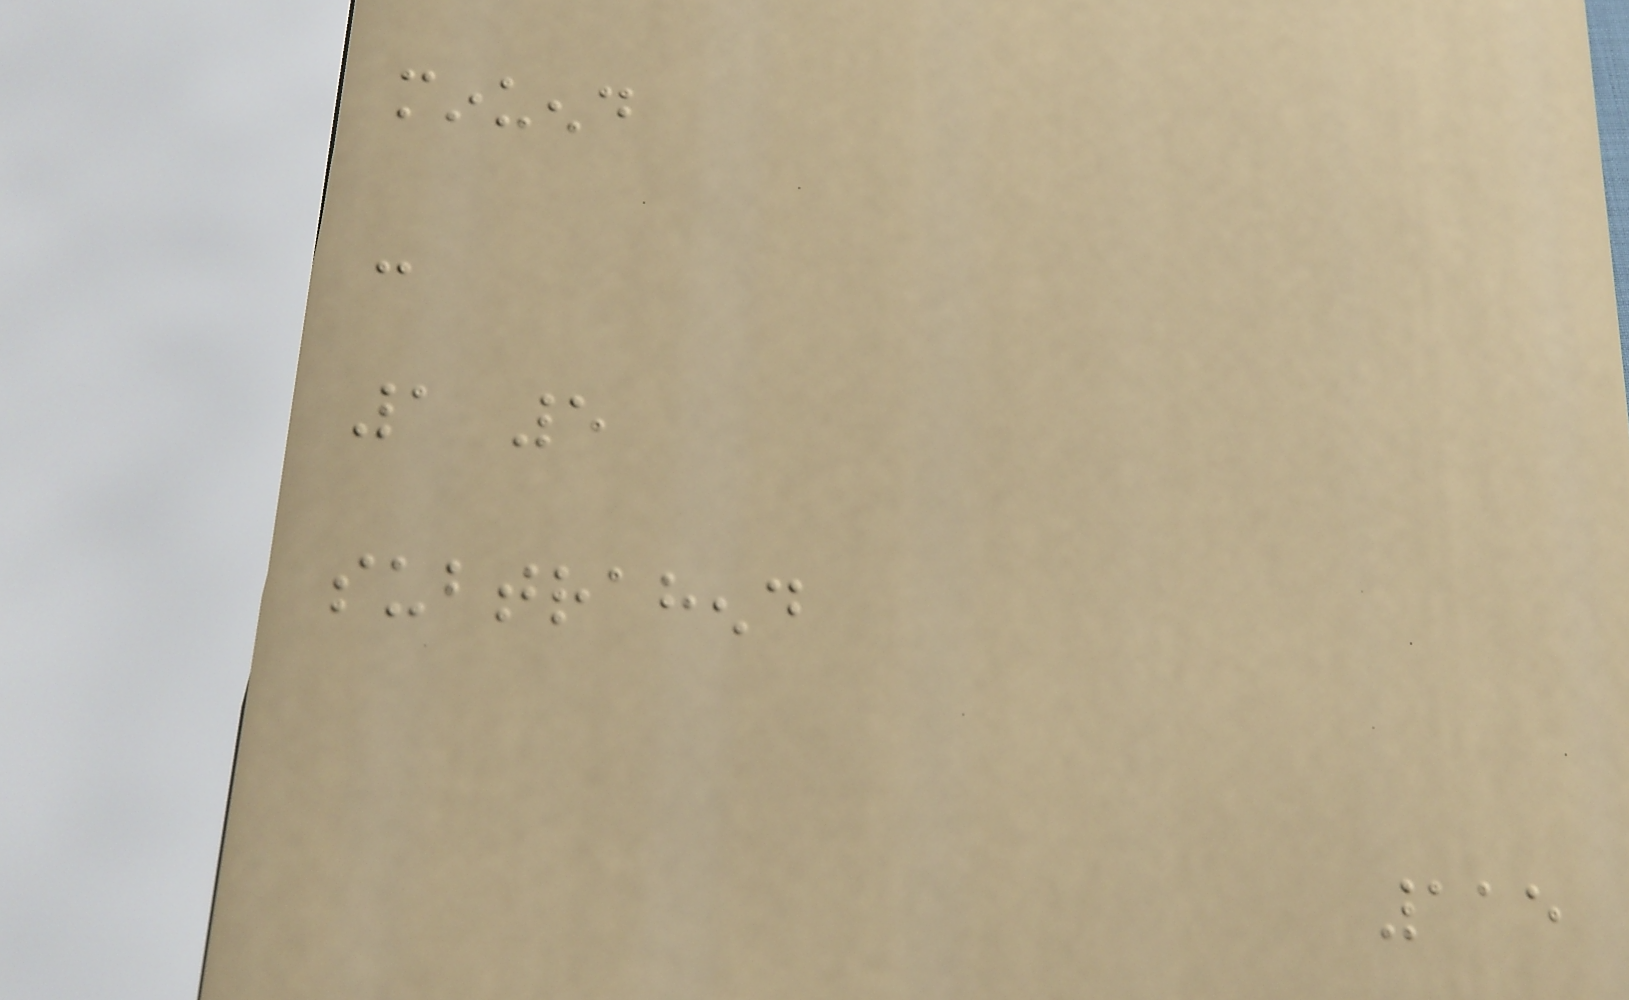minuend
-
1 5
subtrahend
115
